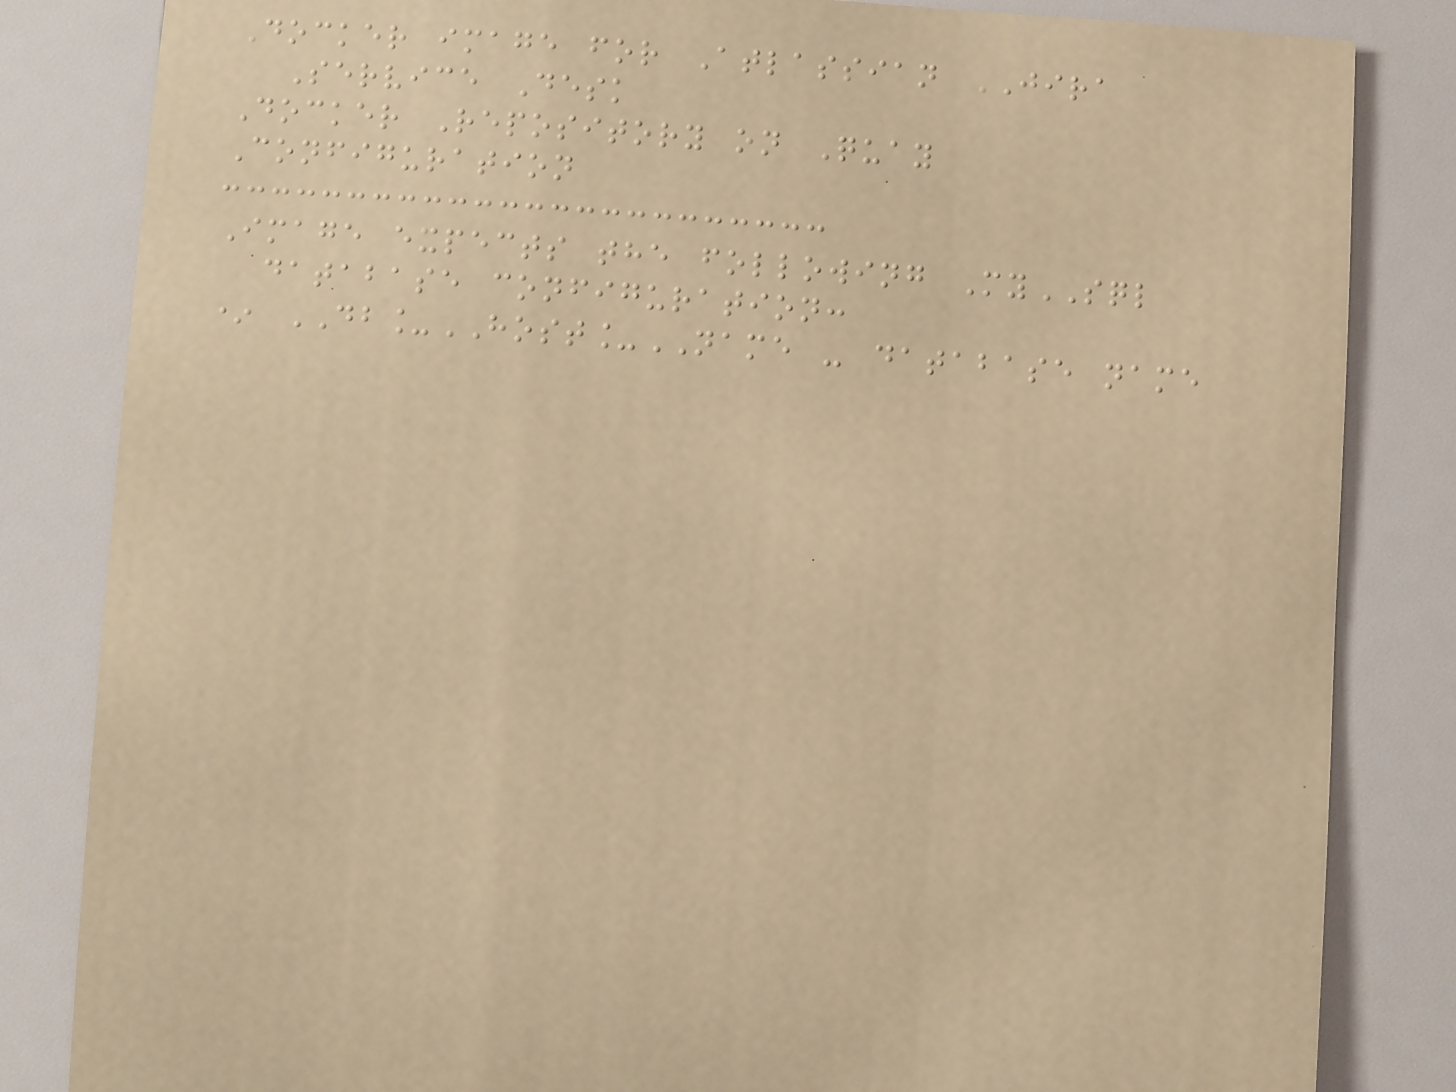Docker image for Atlassian JIRA
Service Desk
Docker Repository on Quay
Configuration
Image expects the following MySQL
database configuration:
* DB_HOST_NAME - database name
